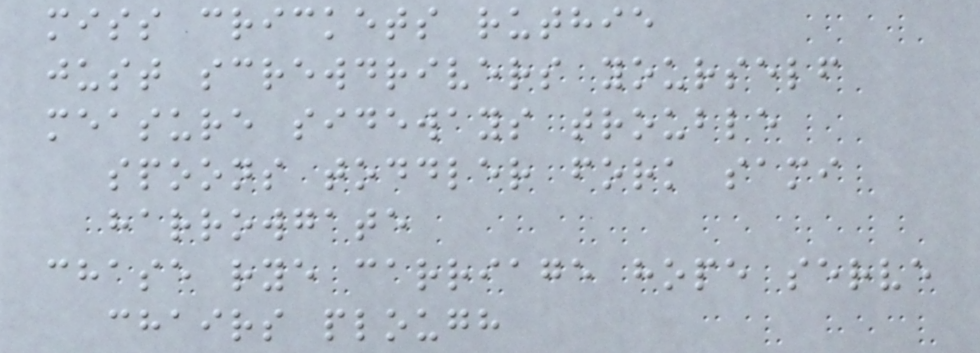miss crickets ruthie
just screwdrivers yourself
measure sideways trouble
spoons toddler fork sami
harrowgate
chase rye carriage hope serve
chairs plough
